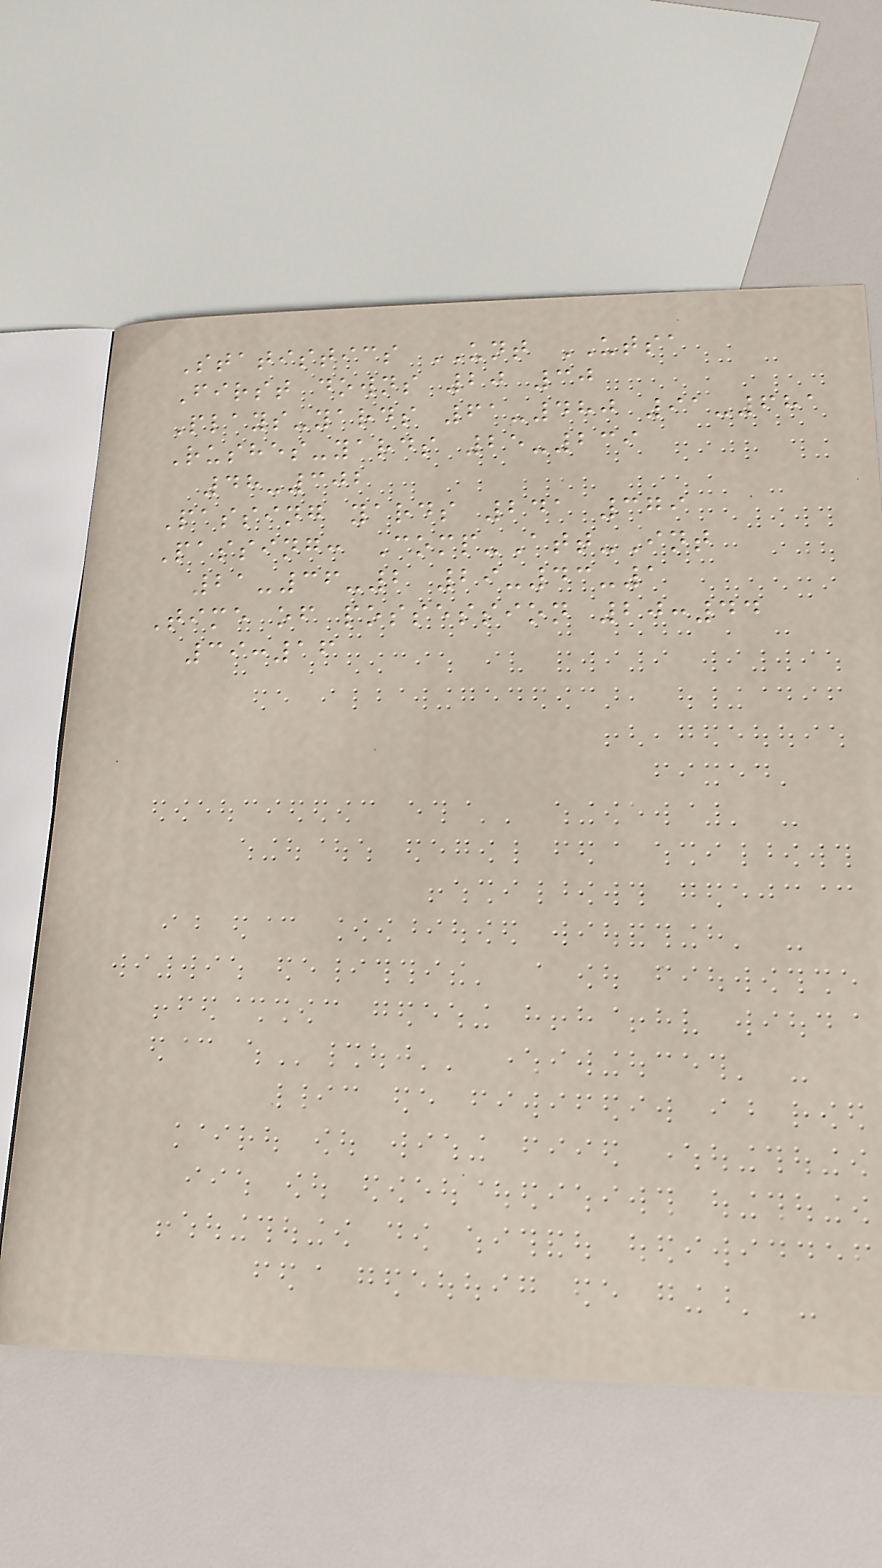Statistics UNT UTSA
First downs 20 30
Plays-yards 61-480 91-681
Rushes-yards 25-239
48-302
Passing yards 241 379
Passing: Comp-Att-Int
21-36-2 29-43-1
Time of possession 20:44
39:16
